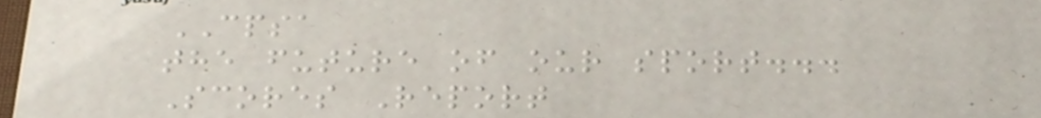CPSA
the future of our sport...
Scores Report
